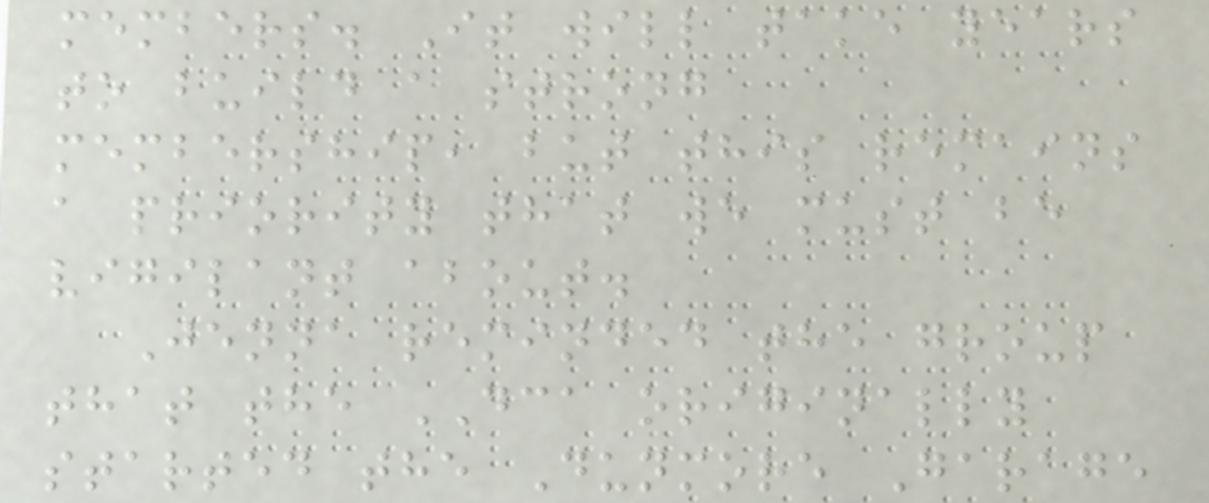members. It will take years
to build a strong
membership, but this remains
a priority that we must be
vigilant about.
Jenna reminded the group
that the DCA originally
started the Dunmore Garage
